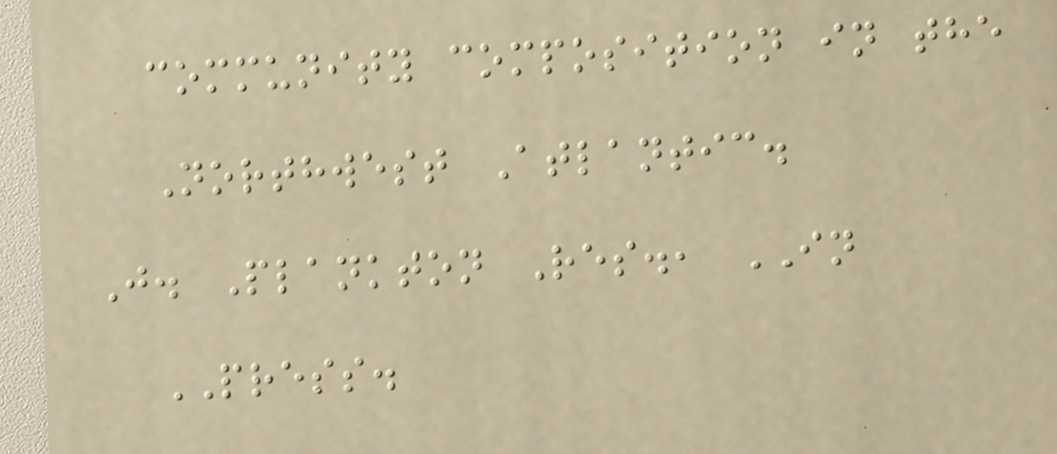community composition in the
Northwest Atlantic.
J. Plankton Res., IN
PRESS.
